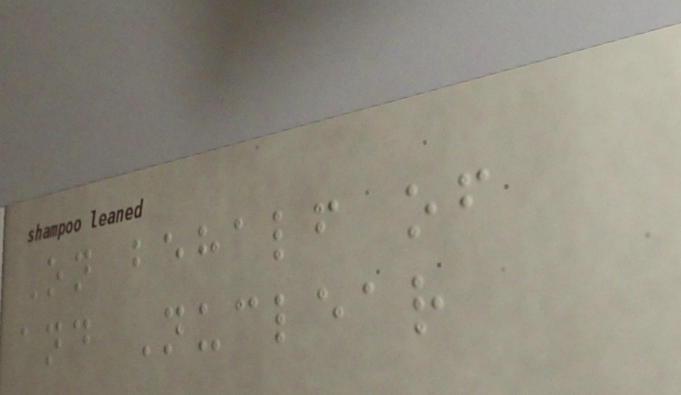On behalf of
and Nuclear
